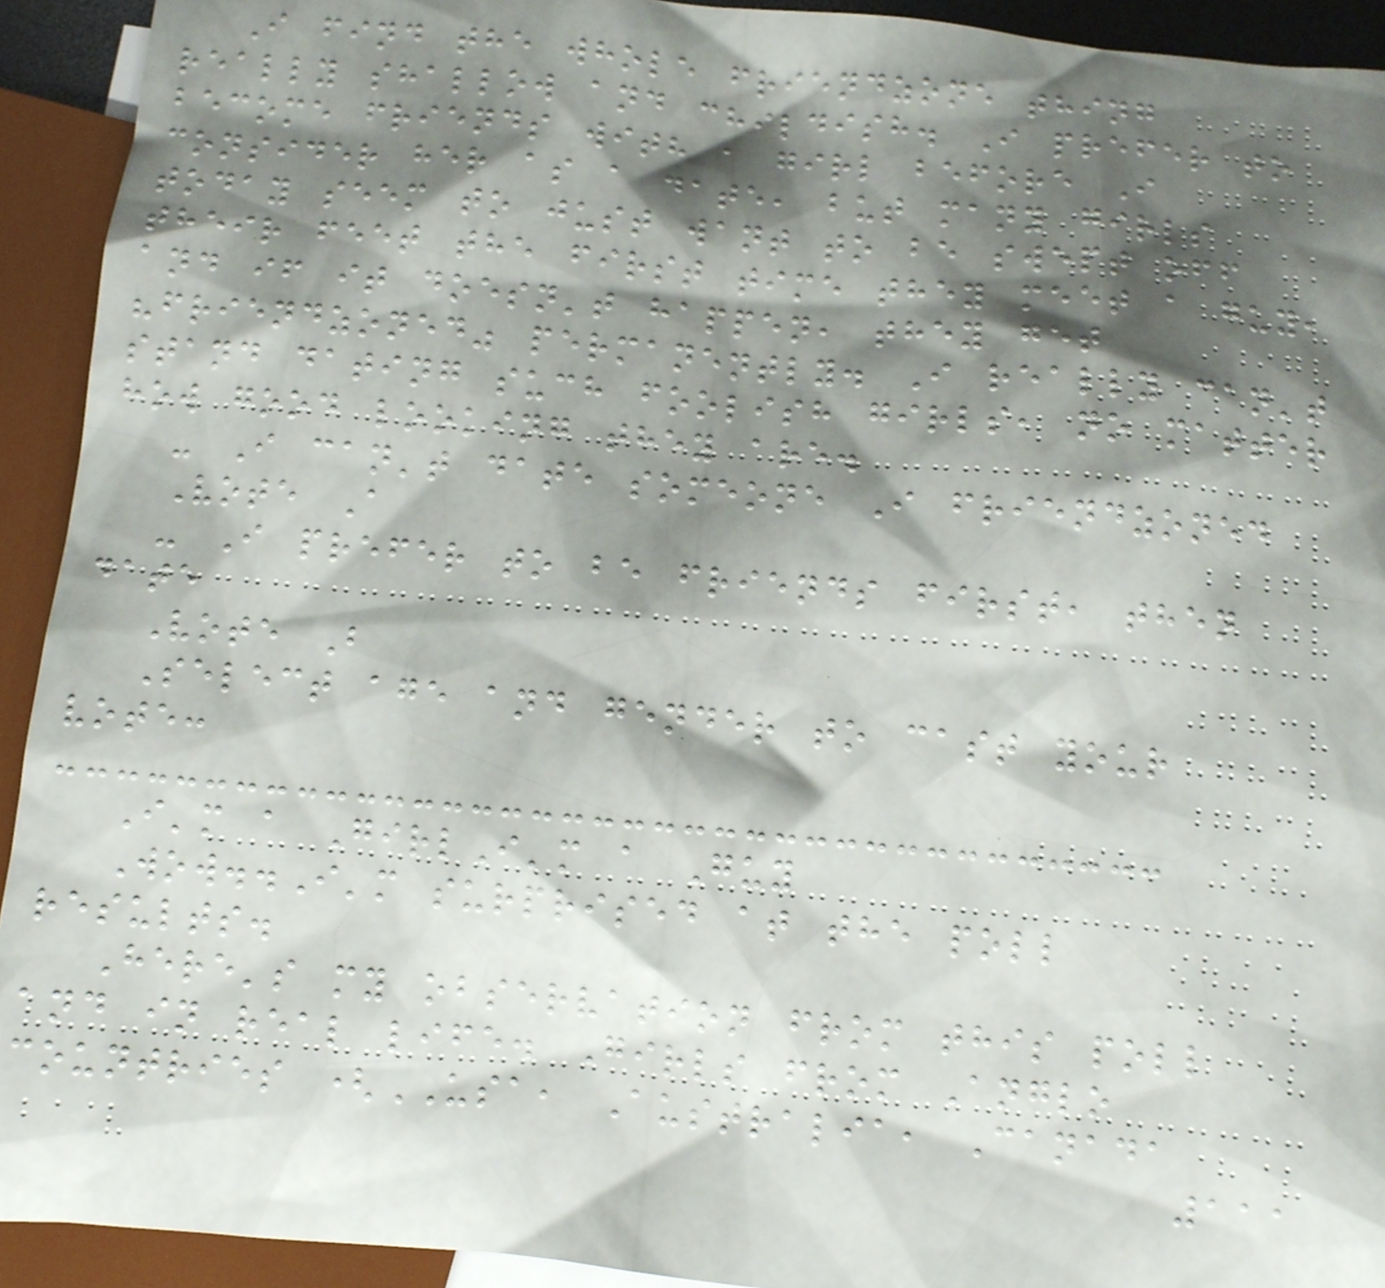I find the whole friendzone thing
really shallow and childish. I prefer to
become friends with a girl before I
consider her as a date, but many girls
today seem to just want to be swept off
their feet the first time they meet a guy,
and if it doesn't happen, they get
"friendzoned" permanently. I really can't
stand dating such foolish girls, no matter
how good looking they are.
- I can't date someone I friendzoned
Vote A
- I prefer to be friends first, then
date
Vote B
Select age and gender to cast your
vote:
I'm a GirlI'm a Guy
Wow..I'm surprised at the poll
results.
Here's my observation from this poll
and in real life. Girls from Anglo
countries (USA, Australia, Canada
111
